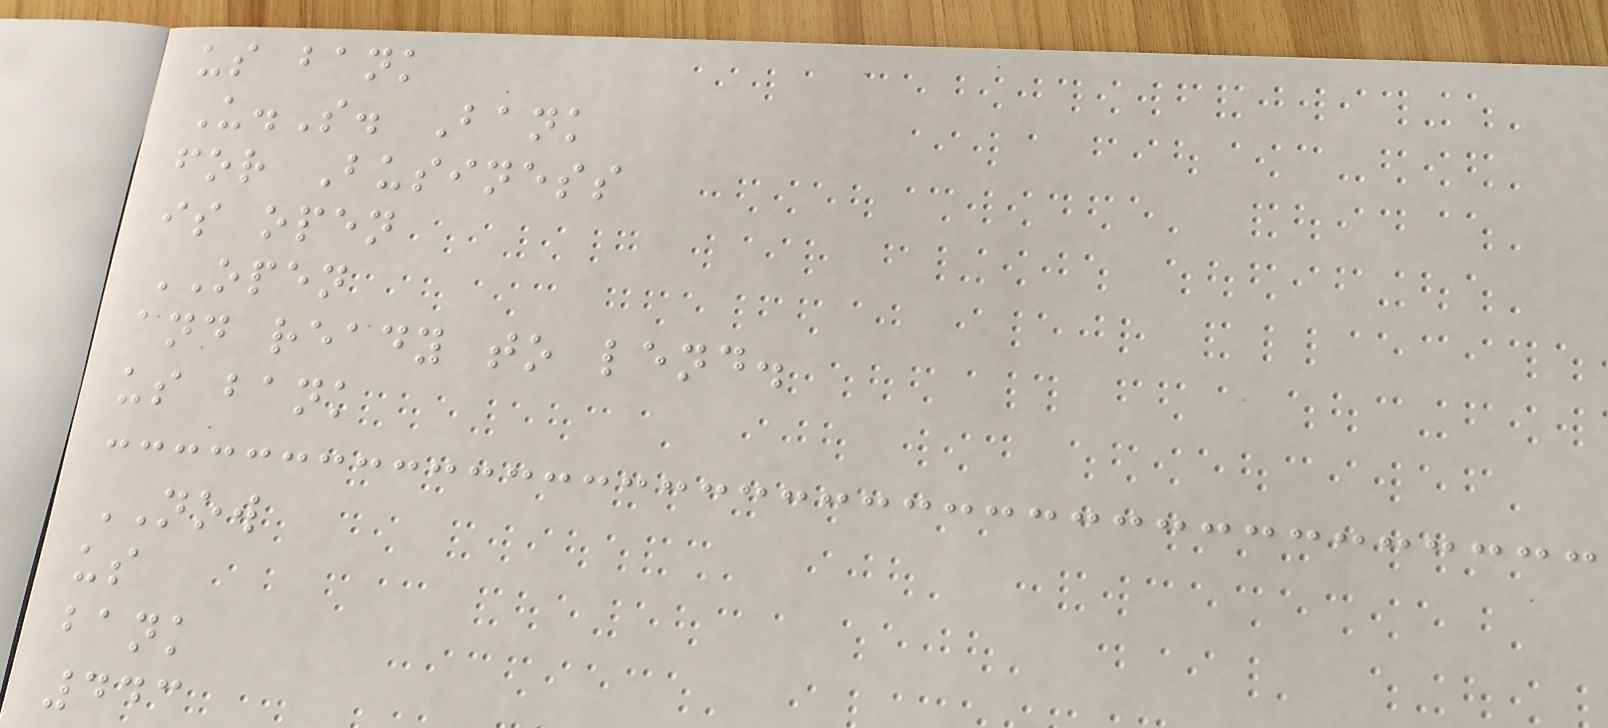us bank
U.S. Bank
for Business
is open
OPEN
and ready to lend.
us bank
NOW
us
bank
443
